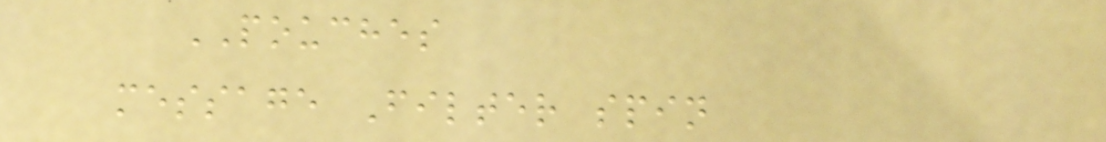POUCHES
message Filter spin
